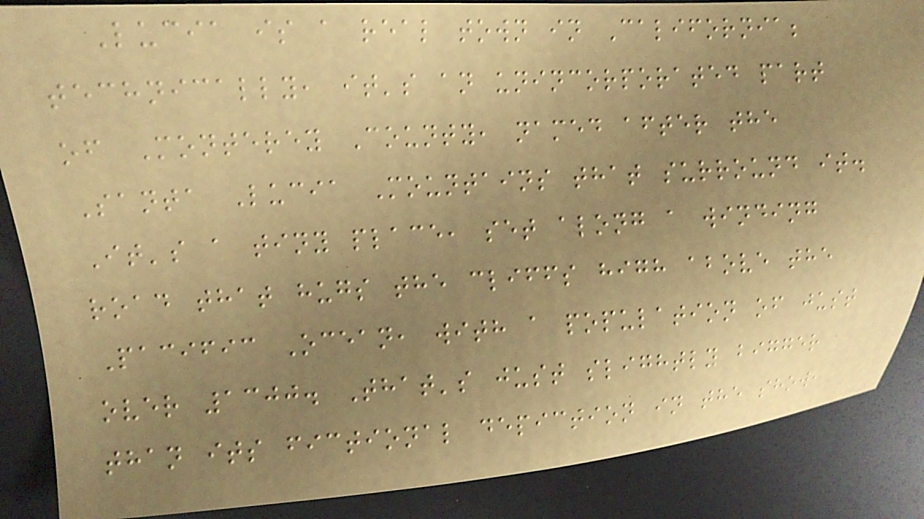Lucia is a real town in California;
technically, it's an unincorporated part
of Monterey County, named after the
Santa Lucia Mountains that surround it.
It's a tiny place, set along a winding
road that hugs the cliffs high above the
Pacific Ocean, with a population of just
over 1300. That's just slightly bigger
than its fictional depiction in the show,
